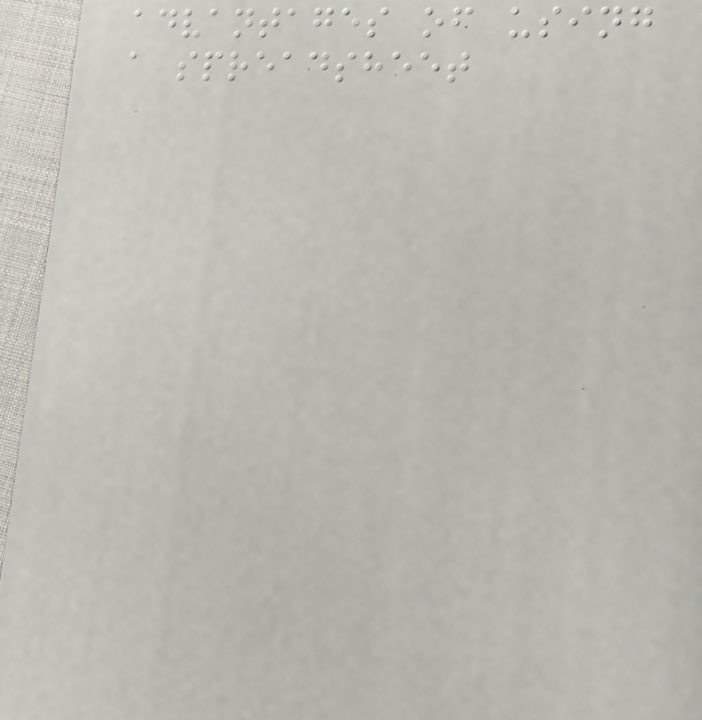advantages of using
a spreadsheet
